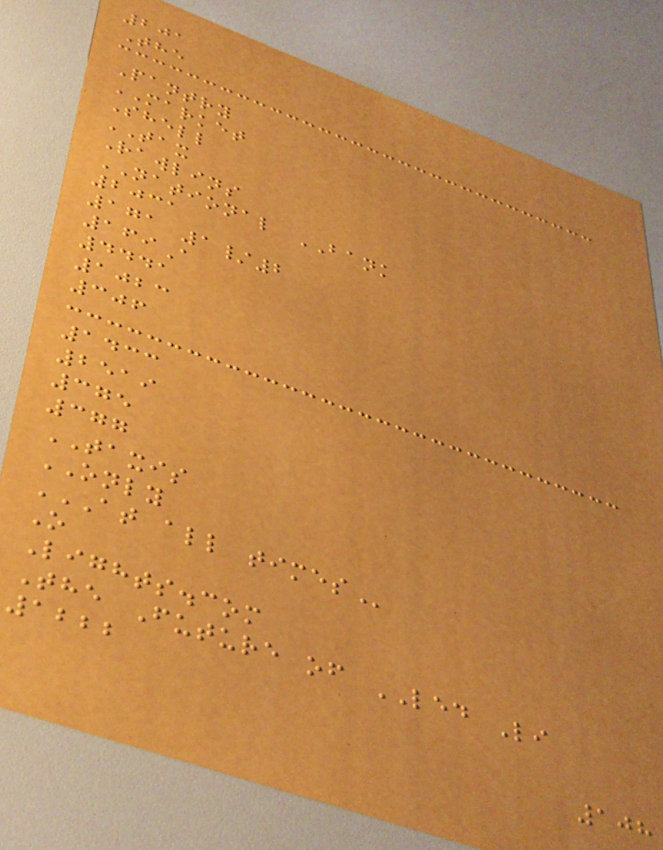201
The
Pantry
MARKET
Shell
TAX
Rawlins
NATIONAL BANK
2031
171 1/2
169A
4441
1023
306
1433
2519
375
377
TAXIS
ONLY
AT ALL TIMES
O
Lights.com
The Future of LED Li
1222
108
